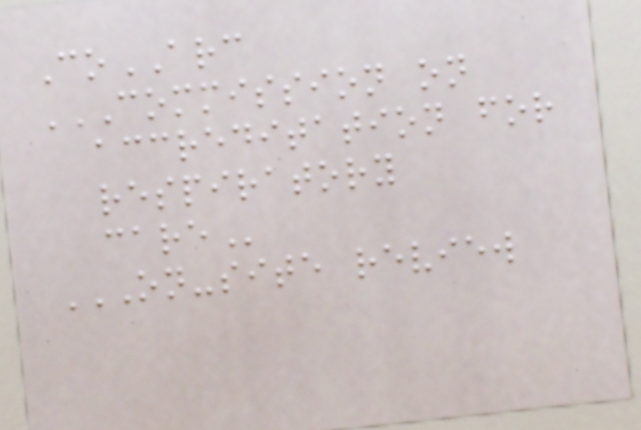CoARC
COMMISSION ON
ACCREDITATION FOR
RESPIRATORY
CARE
ON-SITE REVIEW
